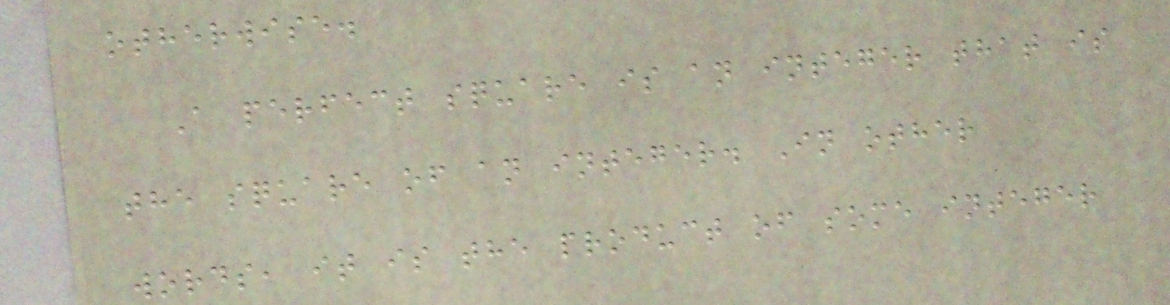otherwise.
A perfect square is an integer that is
the square of an integer. In other
words, it is the product of some integer
